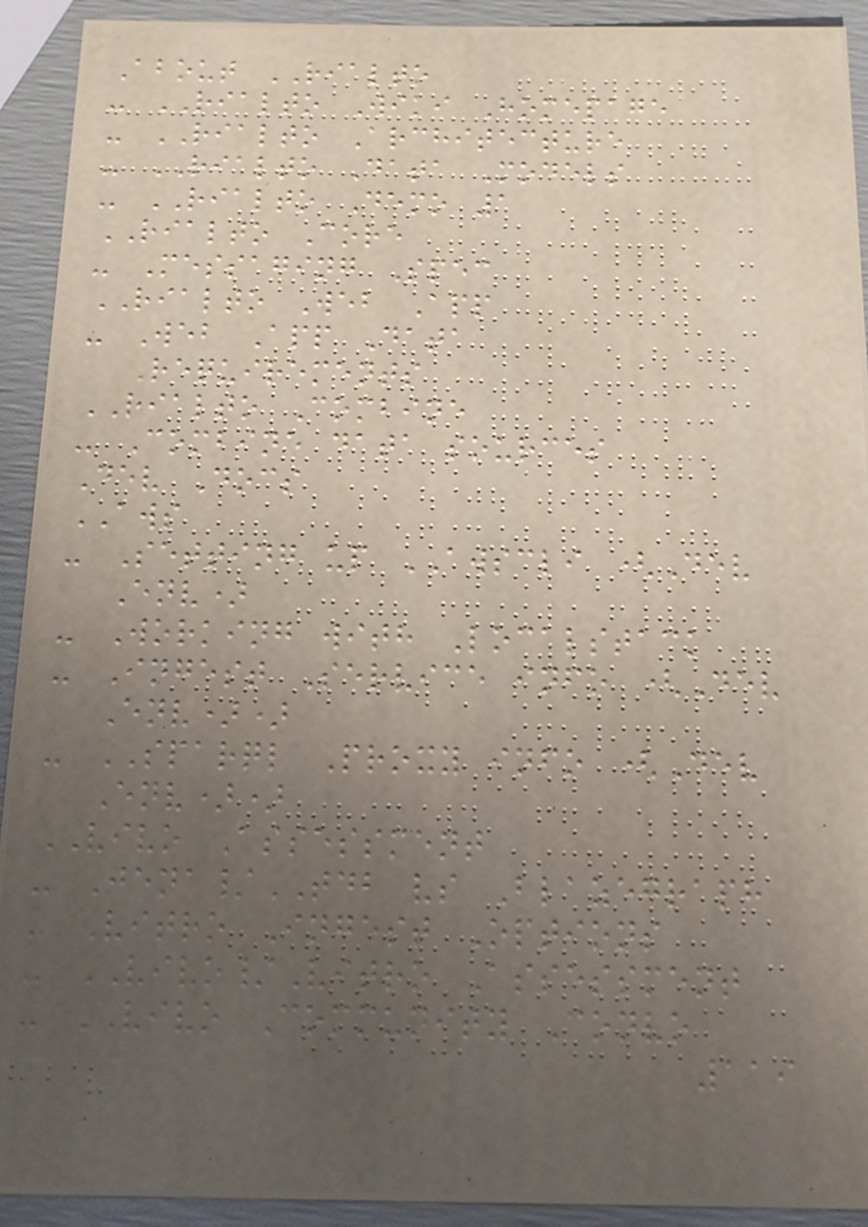About RIALTO
- RIALTO Wiki Homepage
- RIALTO Architecture
- RIALTO Data Models
- RIALTO Demo 1
RIALTO Core
- Messaging Spec
RIALTO Web App
- Web App Data
Requirements
RIALTO Combine
- Combine data sources
Dev Docs
AWS
- Setting up AWSCLI (Dev
Env)
- Working with Localstack
- Ingest Service info (Dev
Env))
- SPARQL Proxy info (Dev
Env))
VIVO Assessment
- Jena/TDB vs Blazegraph
- Vitro Ingest Options
- VIVO/Vitro Assessment
- VIVO Community Convo
119
